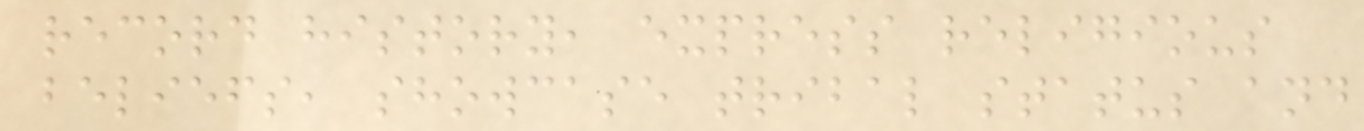record history, express religious
beliefs, showcase tribal status and
